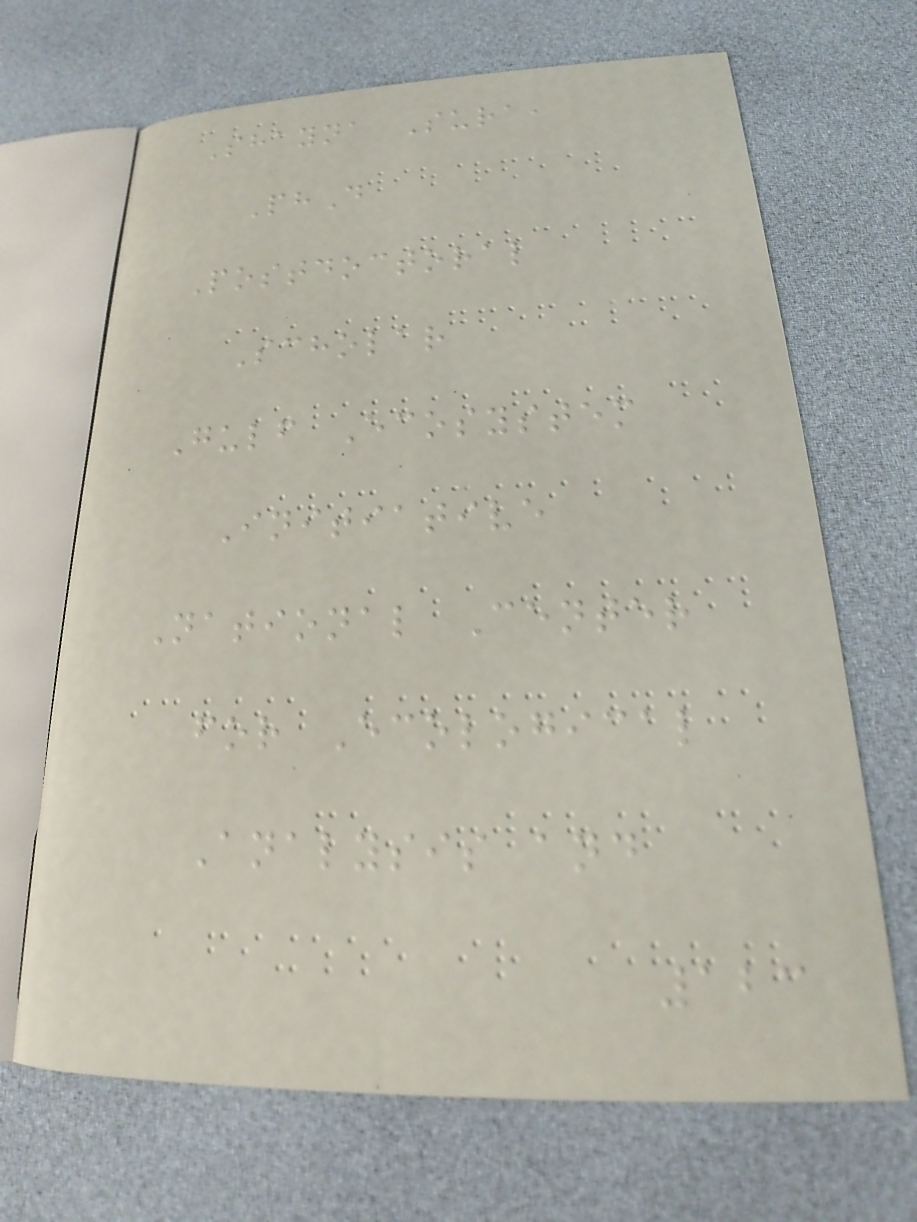Shayna Sura,
PhD
Postdoctoral
Scholar
Gulf Ecosystem
Initiative
National Center
for Ecological
Analysis and
123
